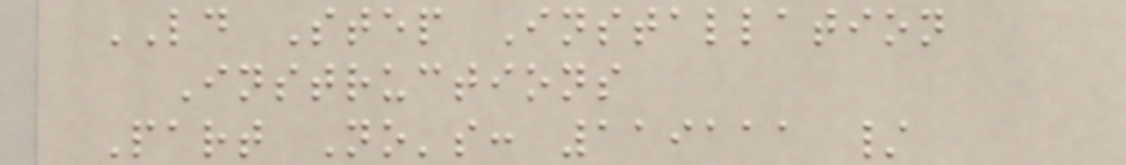LD Step Installation
Instructions
Part No's: 119111 /
